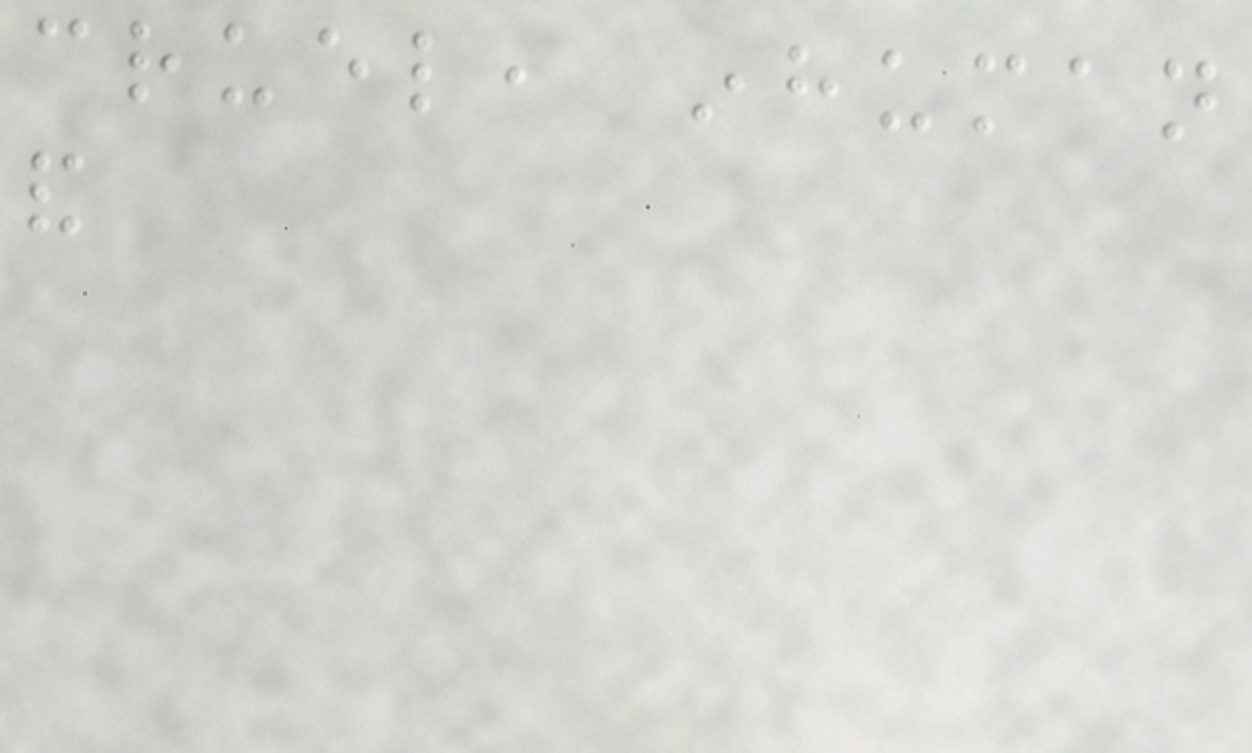cruel, inhuman
and
